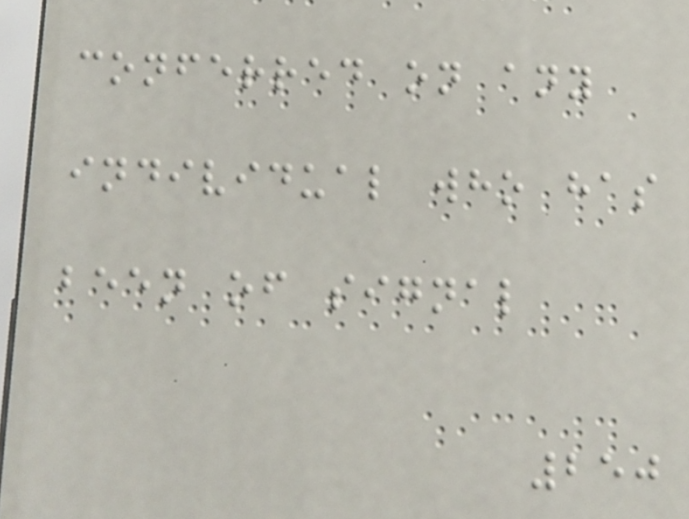conferred on any
individual who has
been of signal
250
